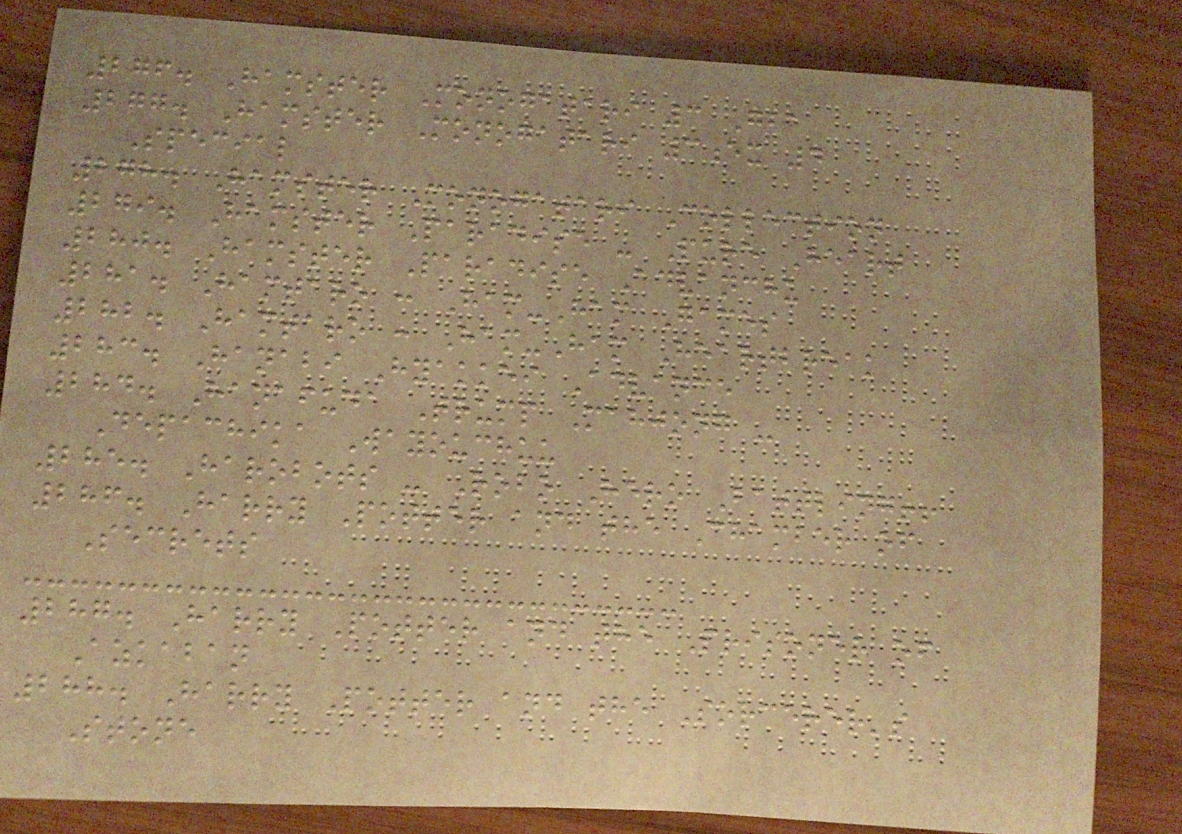276. Hamster Monogatari 3 Gba
277. Hamster Monogatari 3ex 4
Special
278. Hamster Monogatari Collection
279. Hamster Paradise - Pure Heart
280. Hamster Paradise Advanchu
281. Hamtaro : Ham-Ham Games
282. Hamtaro : Ham-Ham Heartbreak
283. Hanabi Hyakkei Advance
284. Hanafuda Trump Mahjong -
Depachika Wayouchuu
285. Harobots - Robo Hero Battling!!
286. Harry Potter and the Chamber of
Secrets
287. Harry Potter and the Prisoner of
Azkaban
288. Harry Potter and the Sorcerer's
Stone
